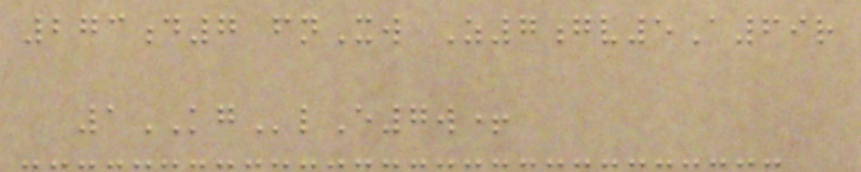273d7 fnXw Z7gv5A69r
1KGlE7w+
